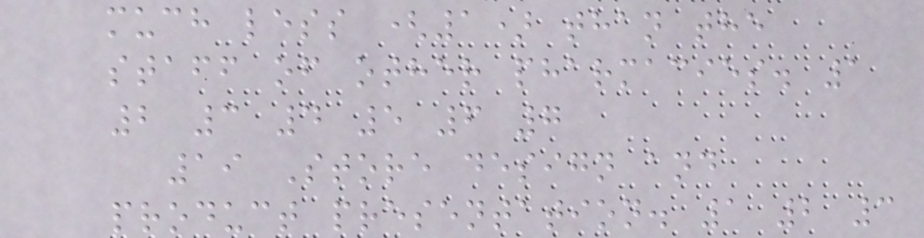much less (1) than the
staff of other pharmacies. 1
2 3 4 5 6 7
19 Store design and
product presentation. 1 2 3
